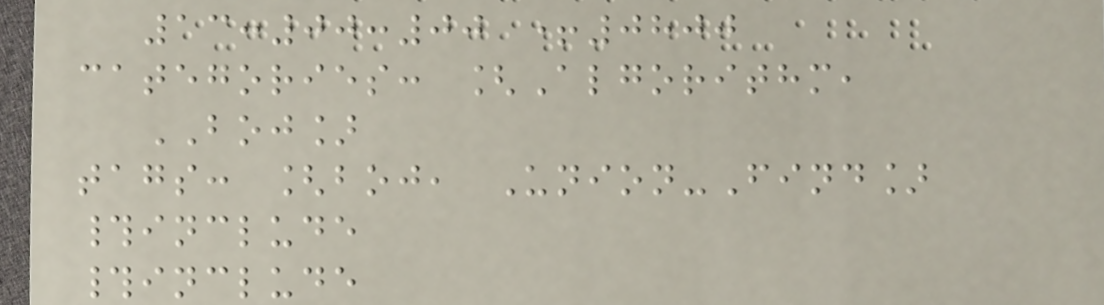13:00:00 +0800
categories: [Algorithm,
BOJ]
tags: [boj, Union-Find]
#include
#include
